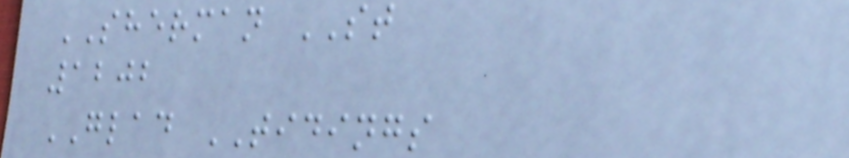SHERMAN ST
1202
GLAD TIDINGS
